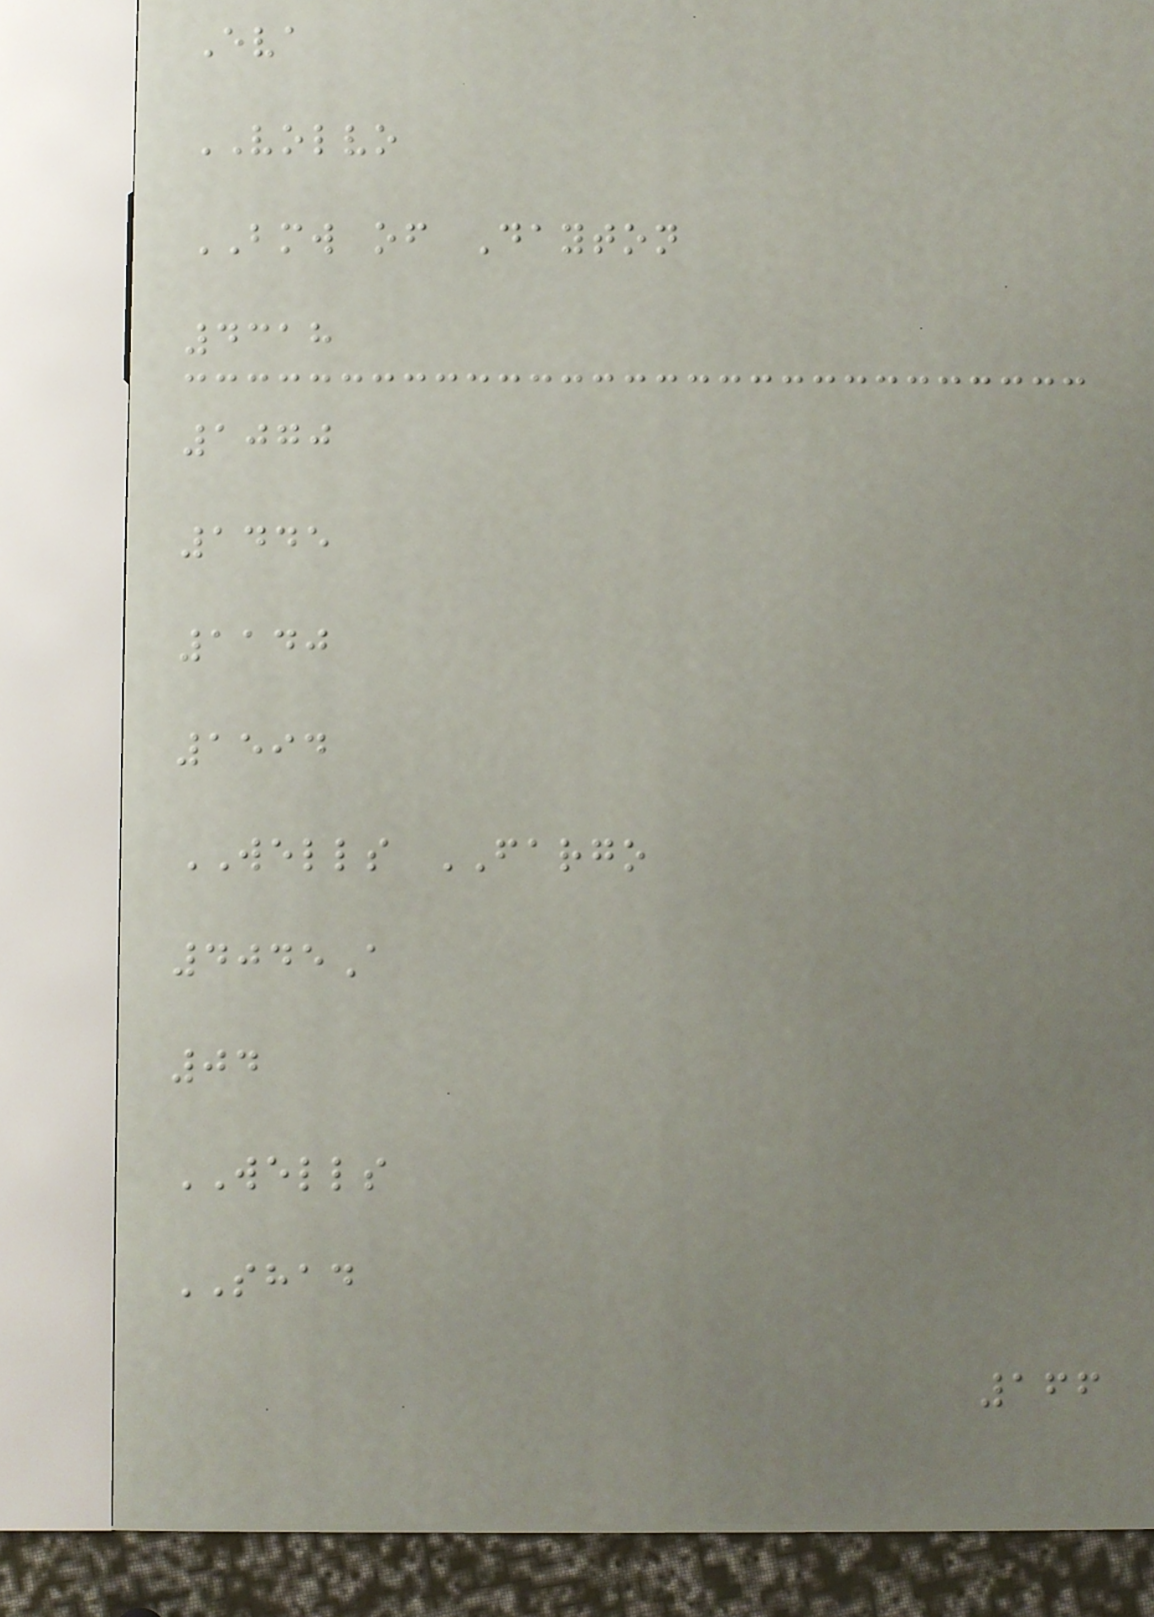Eva
VOLVO
BMW of Dayton
4318
1070
1445
1140
1594
WELLS FARGO
4045A
04
WELLS
SHAD
166
